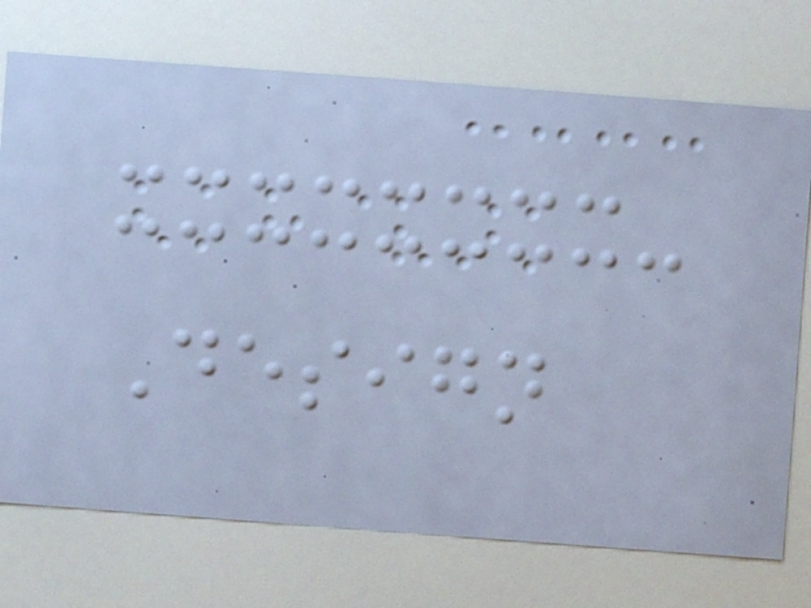Design
